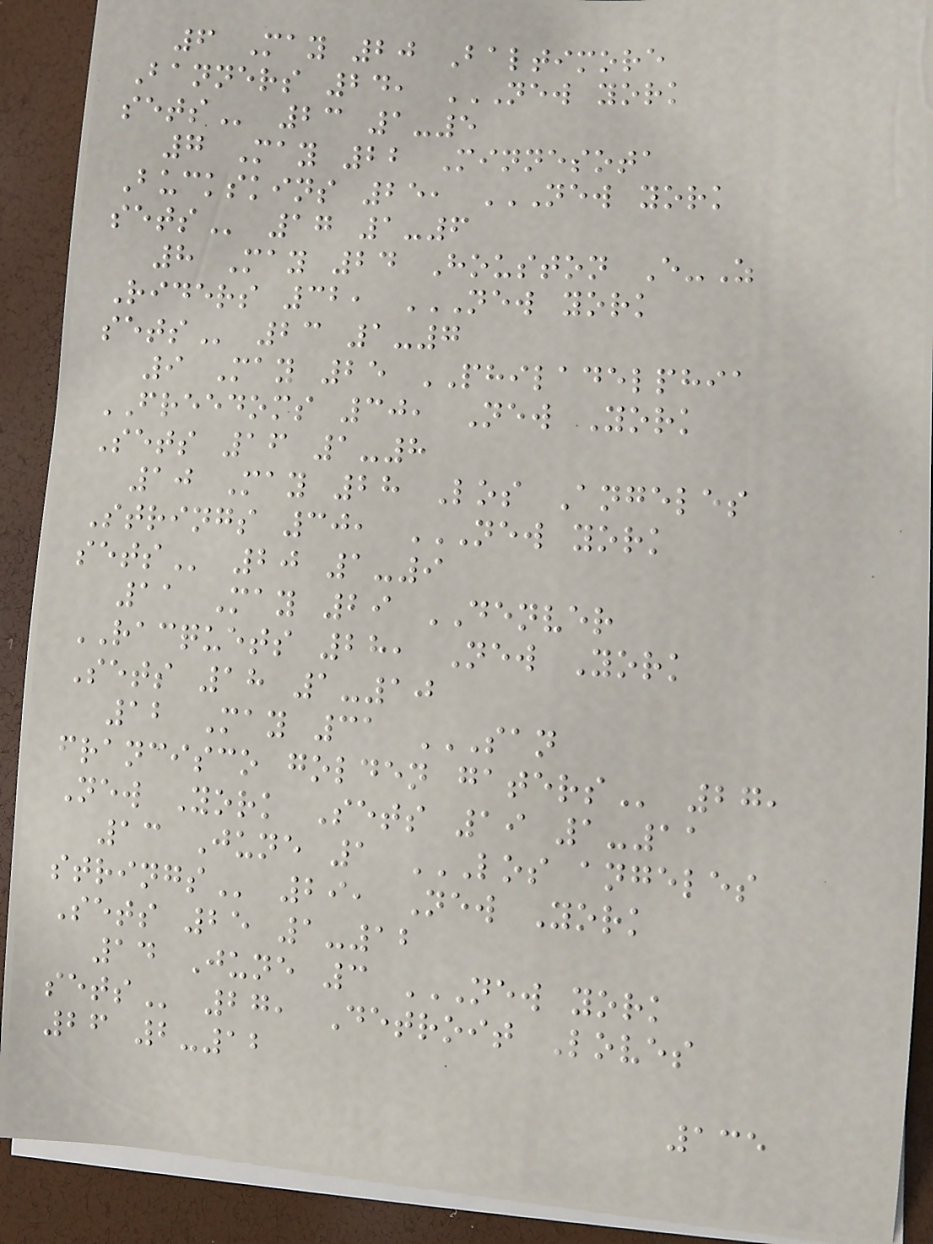6 May 20 Baltimore
Banners 24, NEW YORK
SETS 23 1-5
7 May 22 Minnesota
Buckskins 25, NEW YORK
SETS 17 1-6
8 May 24 Houston E-Z
Riders 32, NEW YORK
SETS 23 1-7
9 May 25 PHILADELPHIA
FREEDOMS 30, New York
Sets 16 1-8
10 May 28 Los Angeles
Strings 30, NEW YORK
SETS 20 1-9
11 May 29 DENVER
RACQUETS 28, New York
Sets 18 1-10
12 May 31 SAN
FRANCISCO GOLDEN GATERS 27,
New York Sets 19 1-11
13 June 1 LOS ANGELES
STRINGS 29, New York
Sets 25 1-12
14 June 3 NEW YORK
SETS 27, Detroit Loves
26 2-12
135
